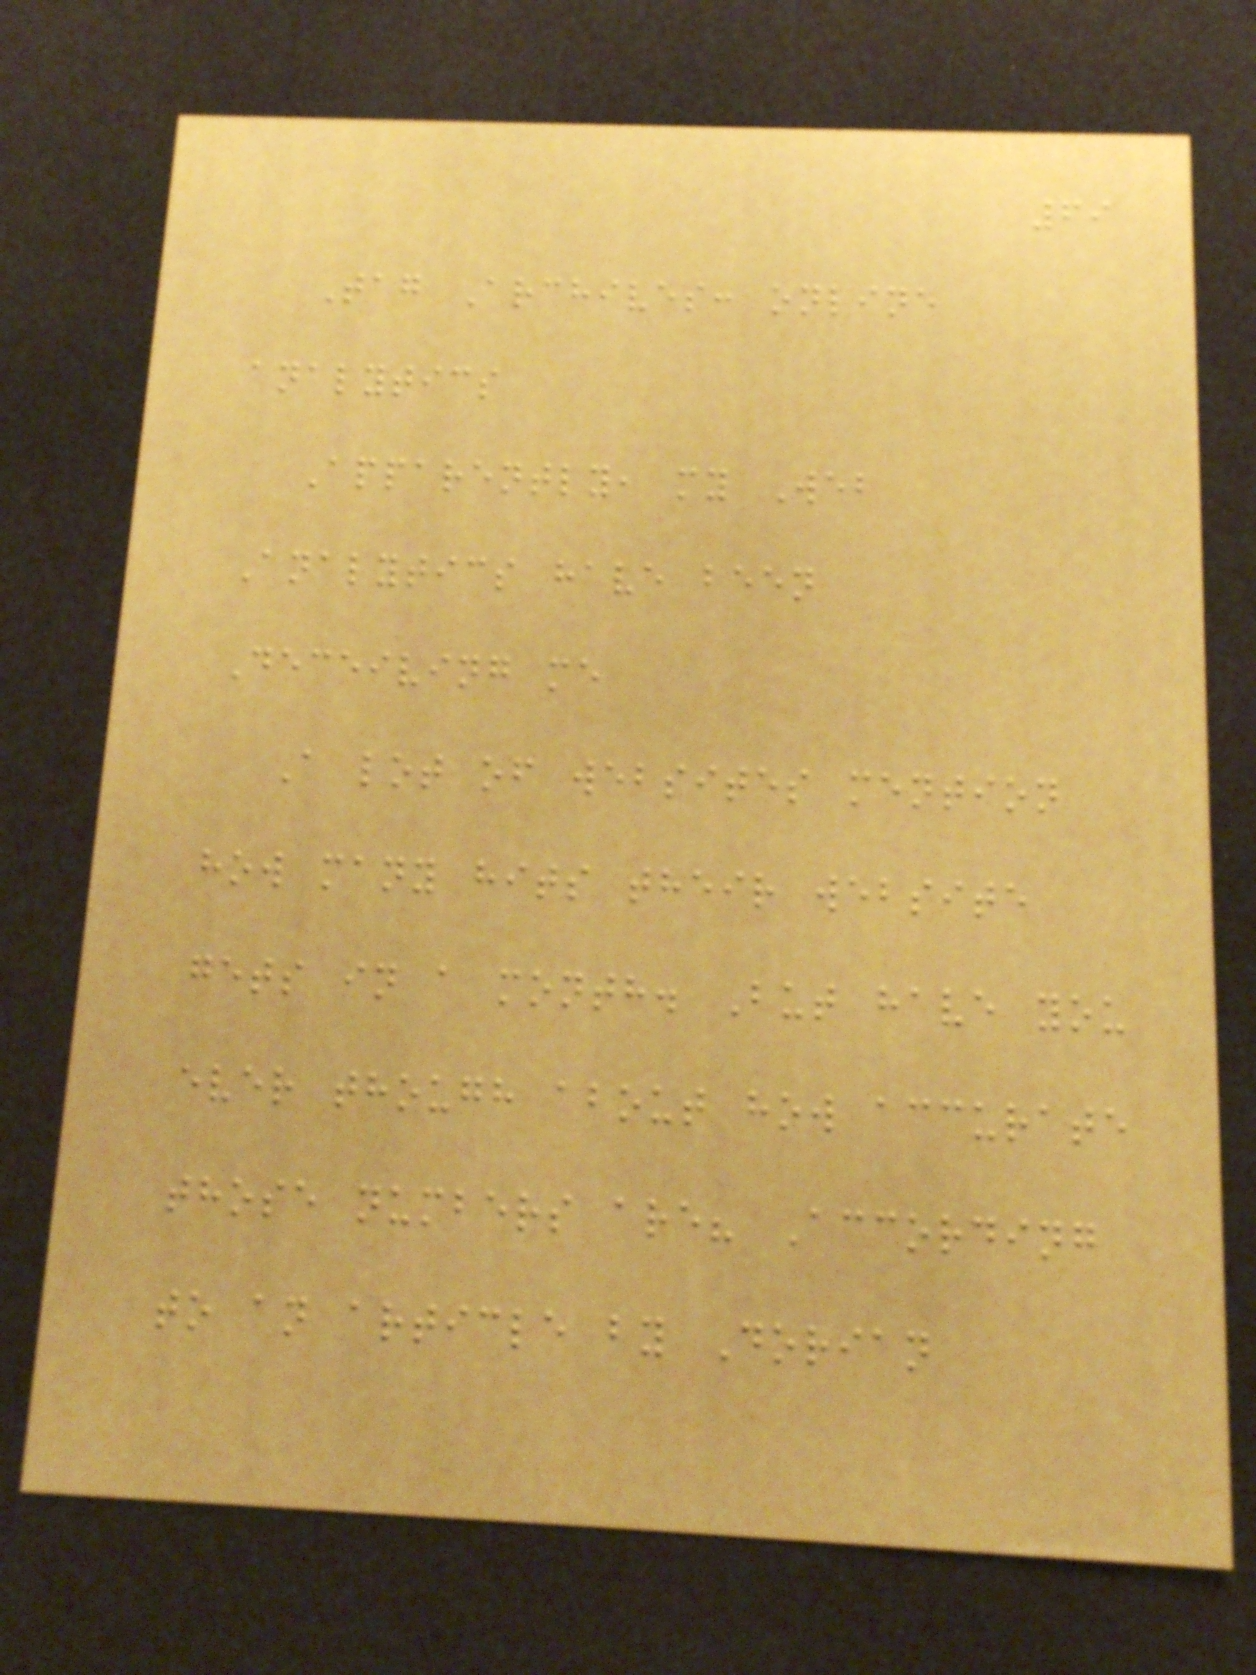69
Tag Archives: online
analytics
Apparently, my Web
Analytics have been
Deceiving me
A lot of websites mention
how many hits their website
gets in a month. But have you
ever though about how accurate
those numbers are? According
to an article by Dorian
